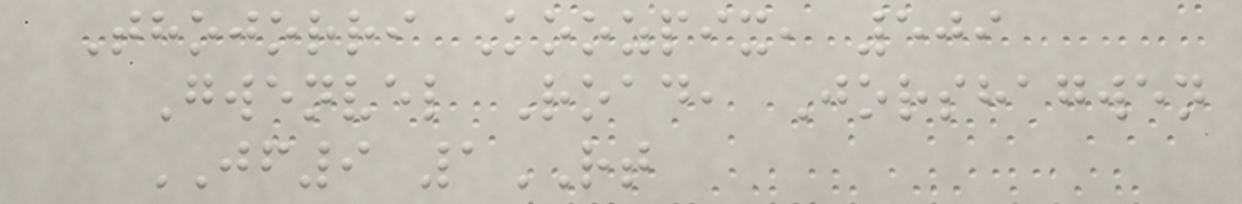Thojorri Koozpix, 509
Gwenvel Road, Jorshagwen
JF9 1RT
